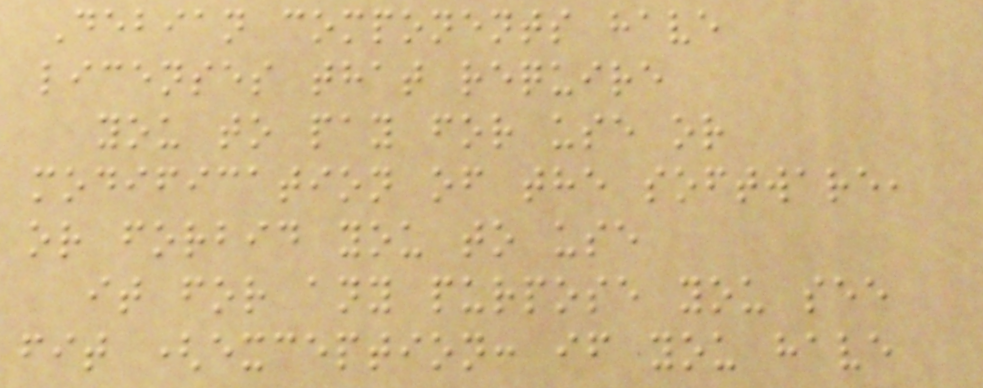Debian components have
licenses that require
you to pay for use or
modification of the software,
or forbid you to use
it for any purpose you see
fit (exception: if you have
